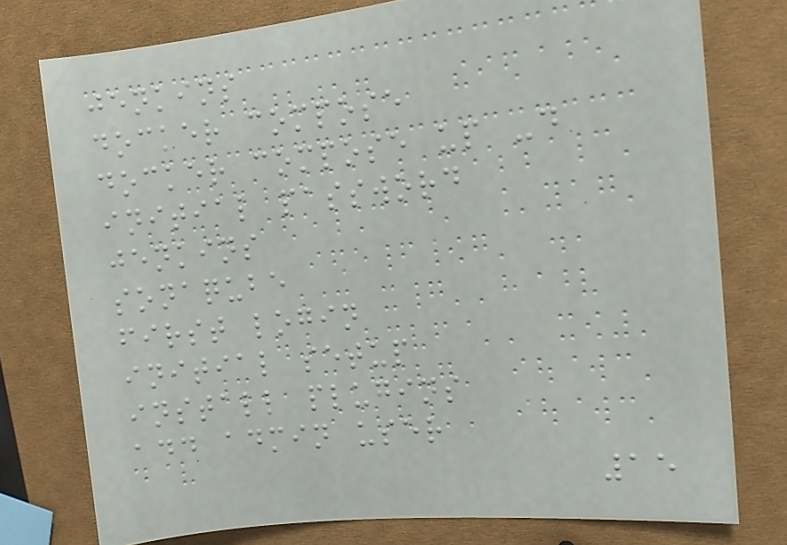jenkins
docker compose
docker compose up -d
initial password
jenkins
sonaqube
first login
initial setup
install plugins
add admin user
15
